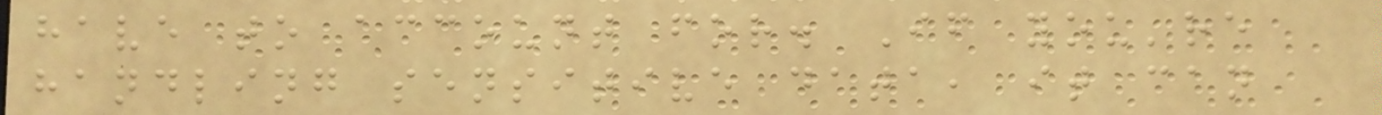have to account for. If you're
handling sensitive data, it can
